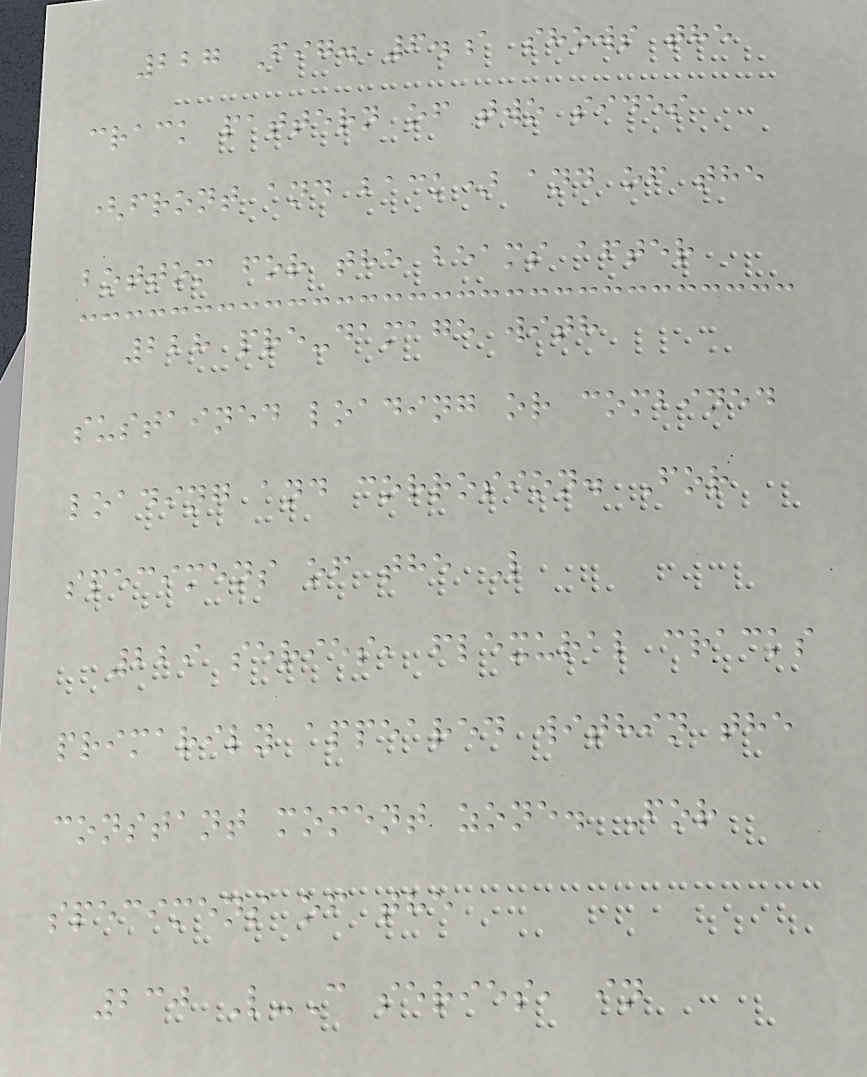227 Fig. 6.a shows the
crack pattern of two sides
(front and back) and of the
bottom for the beams after
228 pre-damage with
sustained loading or combined
loading and corrosion. For
specimens of the L
229 series, flexural cracks
primarily appeared within the
constant moment zone. For
specimens of the
230 L-C series, in
